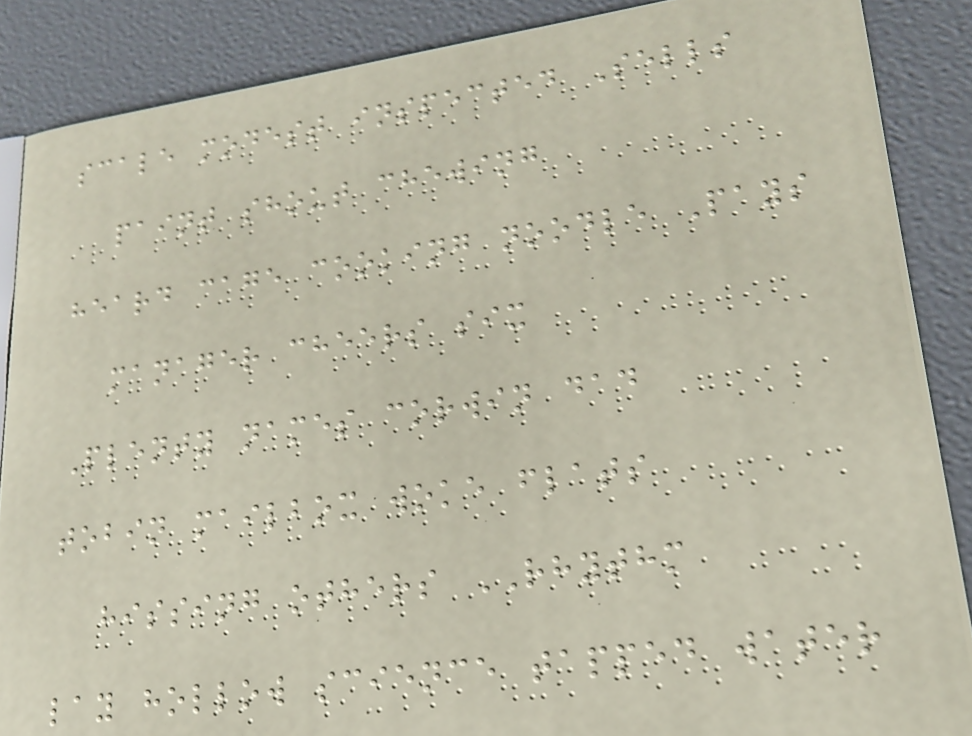scale modest inspected Sells
paint shout chewing
heard cage cooking noodle Pays
manager cheers six
Plenty names corwin dad
tobin mailbox woke flats
hissing others RHYTHM
lay hollow science tapped water
